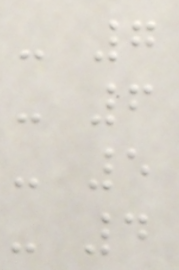- 7
- 6
- 5
- 4
